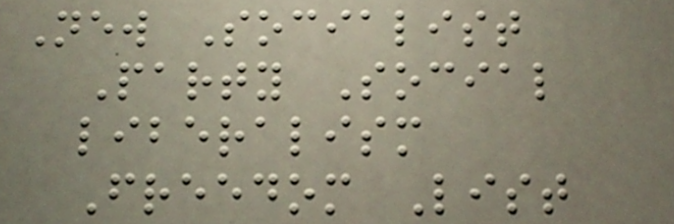New Socialist
Party Social
liberalism
Freedom List
